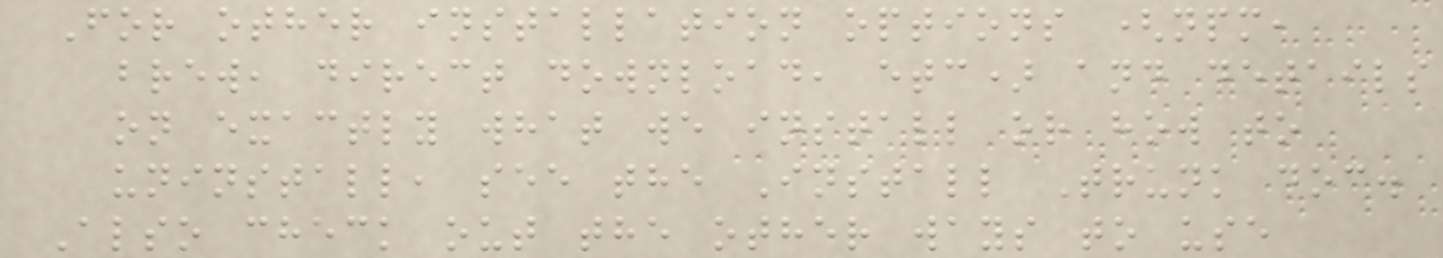For other installation options (npm,
brew, direct download, etc) and details
on exactly what we install or how to
uninstall, see the Install Trunk doc.
Also check out the other ways to use
